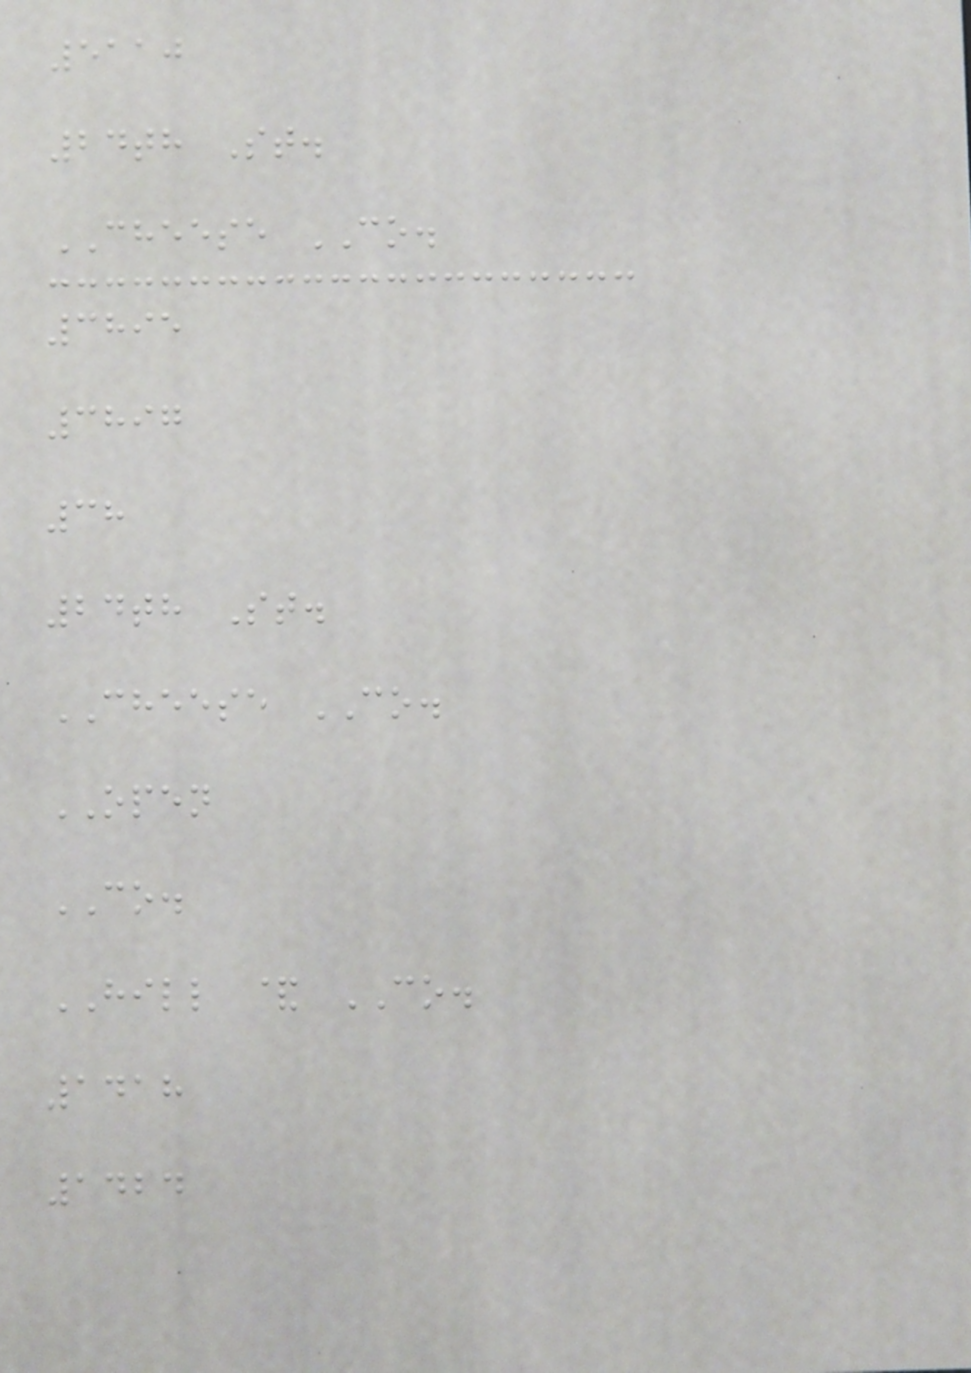5110
24th St.
CHEESE CO.
3895
3897
38
24th St.
CHEESE CO.
OPEN
CO.
HILL & CO.
1418
1424
